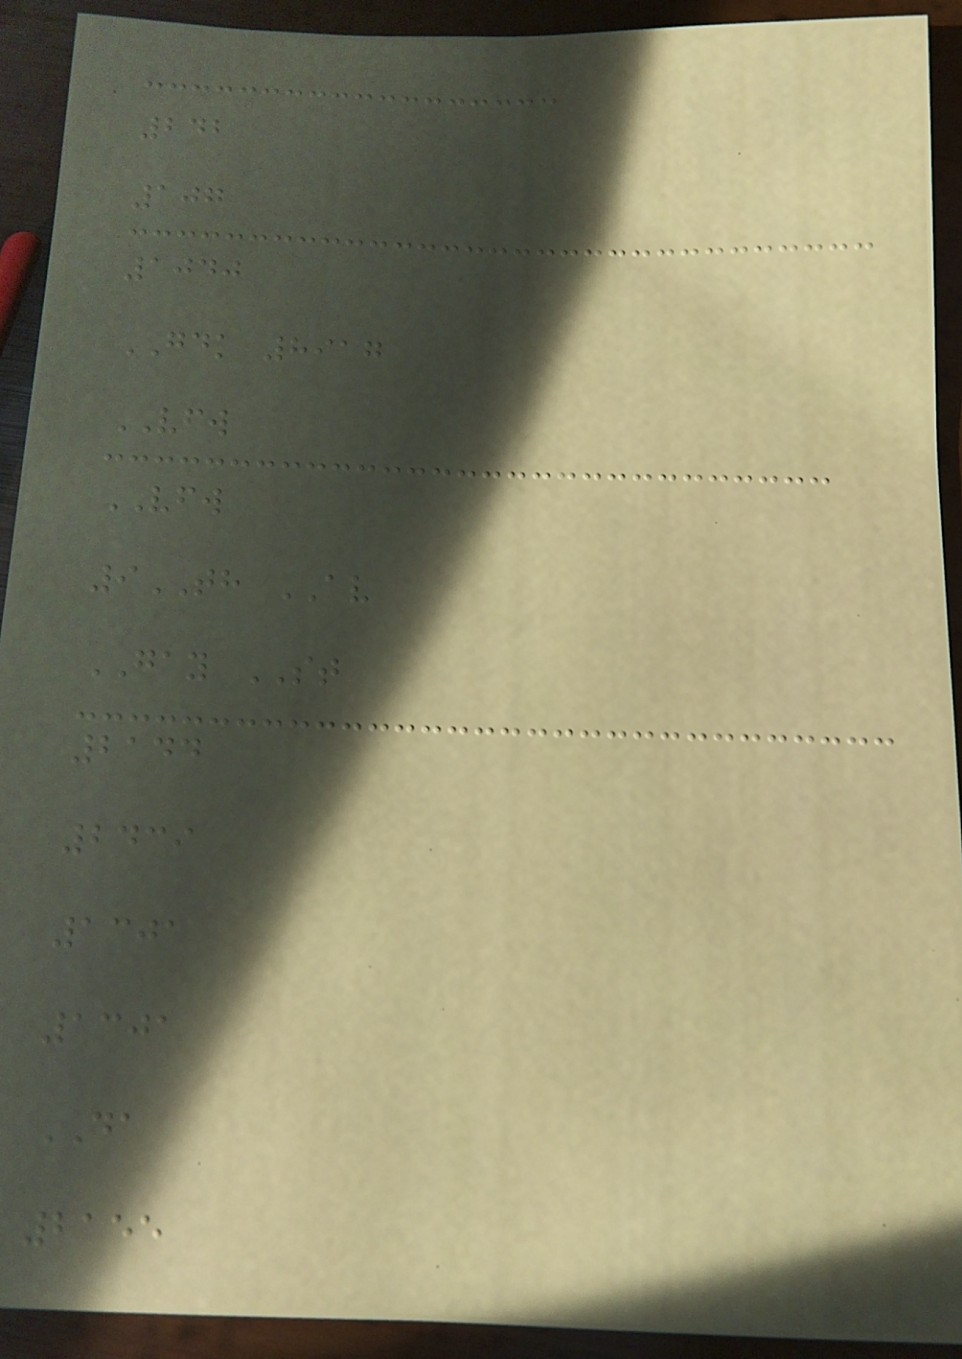242
107
1040
GDK 8917
VFW
VFW
9TH AV
GAY ST
2144
2439
1301
1301
DA
2155
